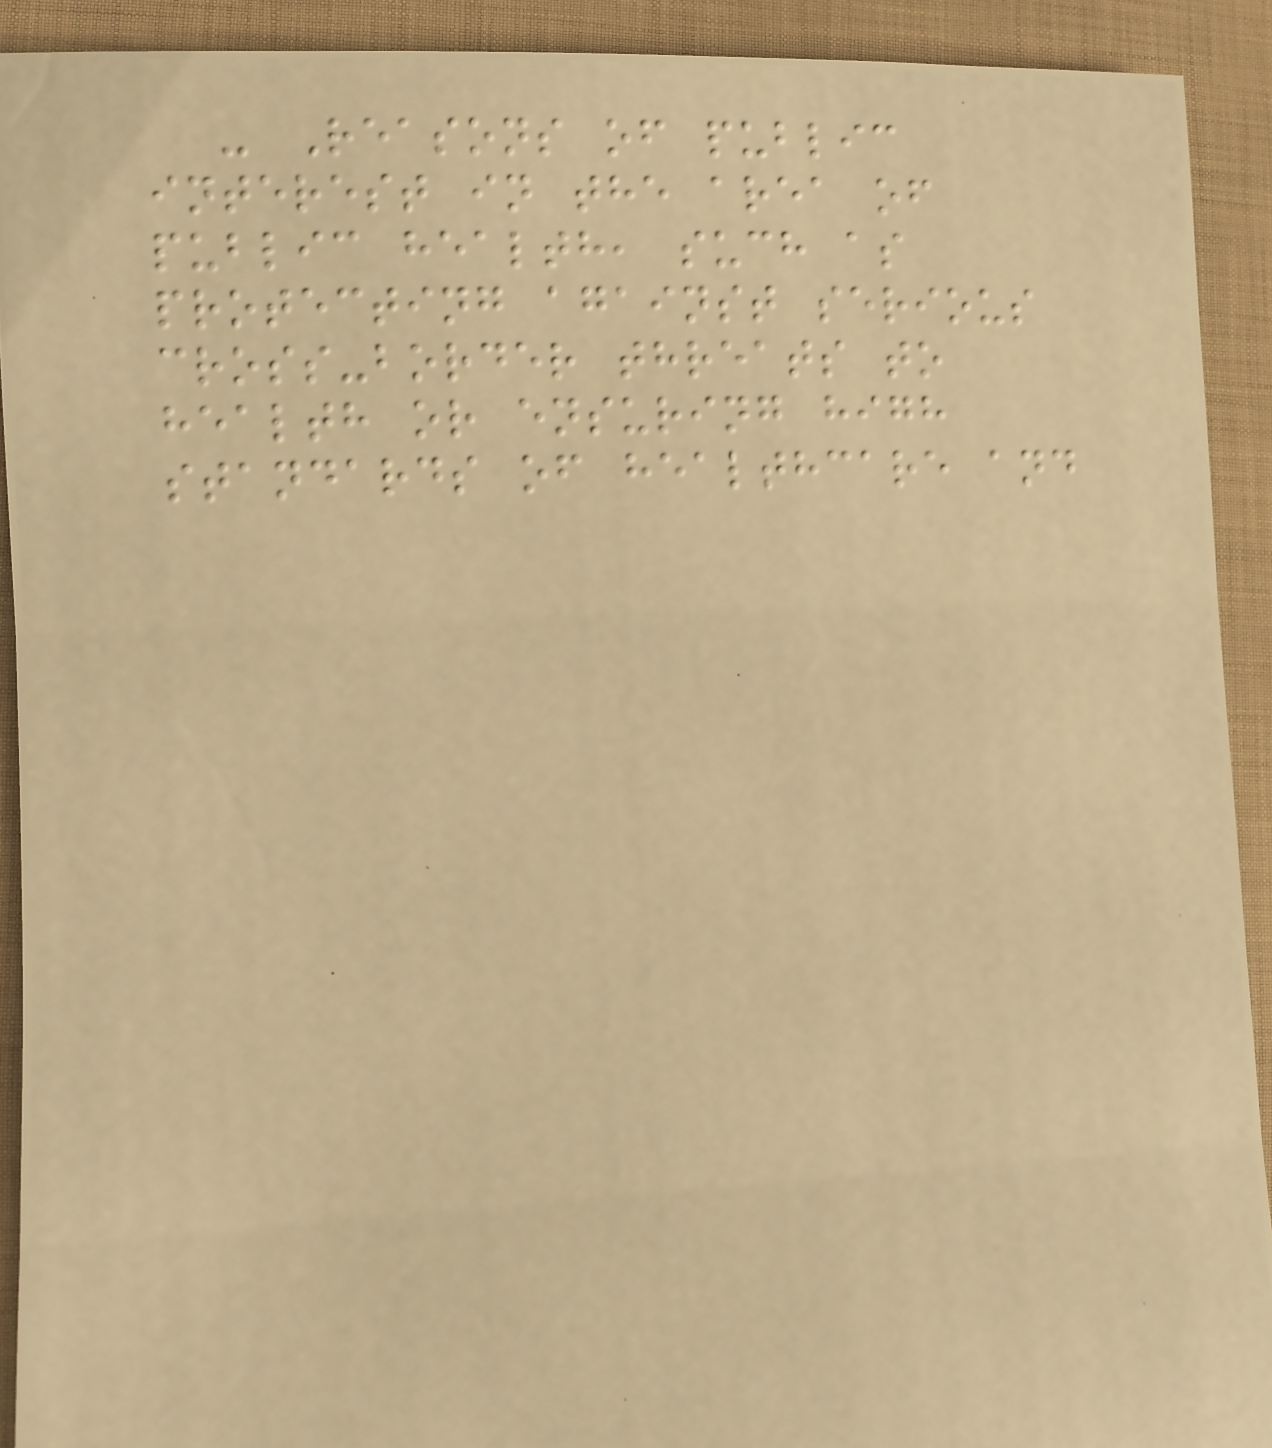- Reasons of public
interest in the area of
public health, such as
protecting against serious
cross-border threats to
health or ensuring high
standards of healthcare and
